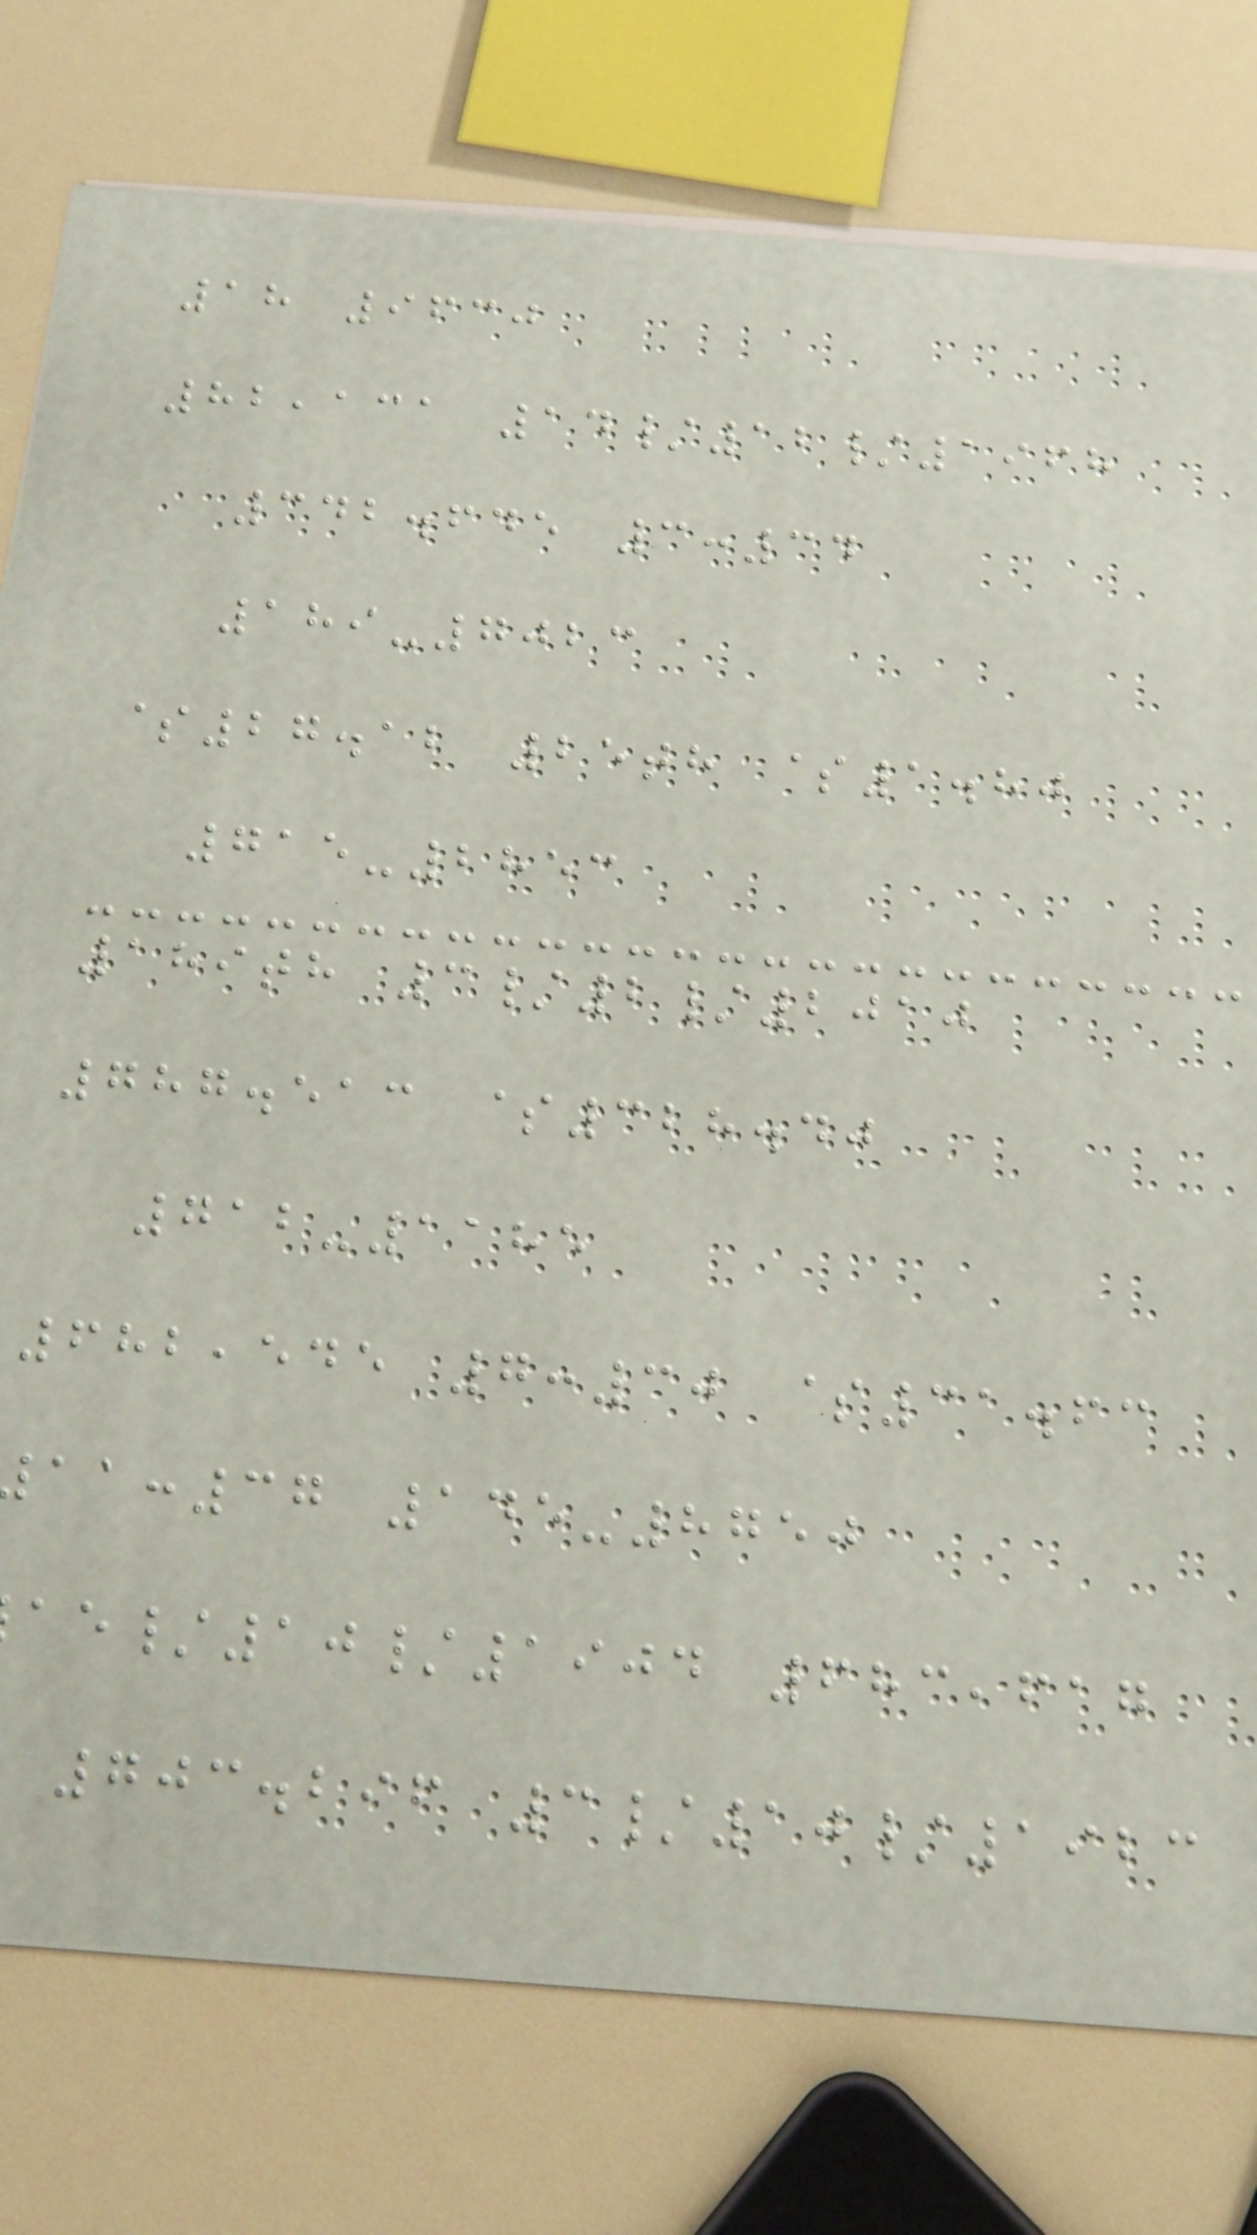18 9630
82,131 14/12/1968
342.645 3:34
189-7023
$27.12 25th $1.80
715-2853
189th 3/2/2010
787.513 $328.40
712-1185
682,545 7:30 $31.63
:37 145-8750
/10/1904 683,617
703.296 3/10/1923
